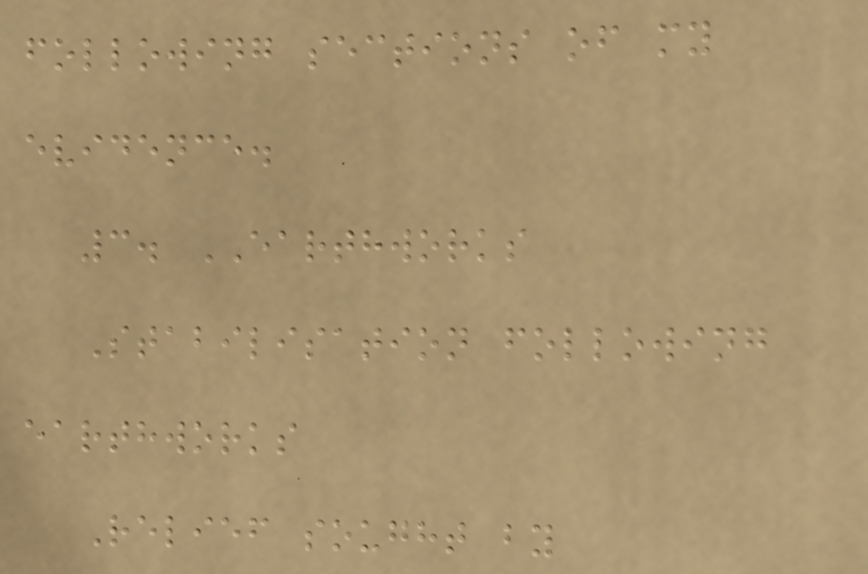following sections of my
evidence.
3. EARTHWORKS
Stabilisation following
earthworks
Relief sought by
